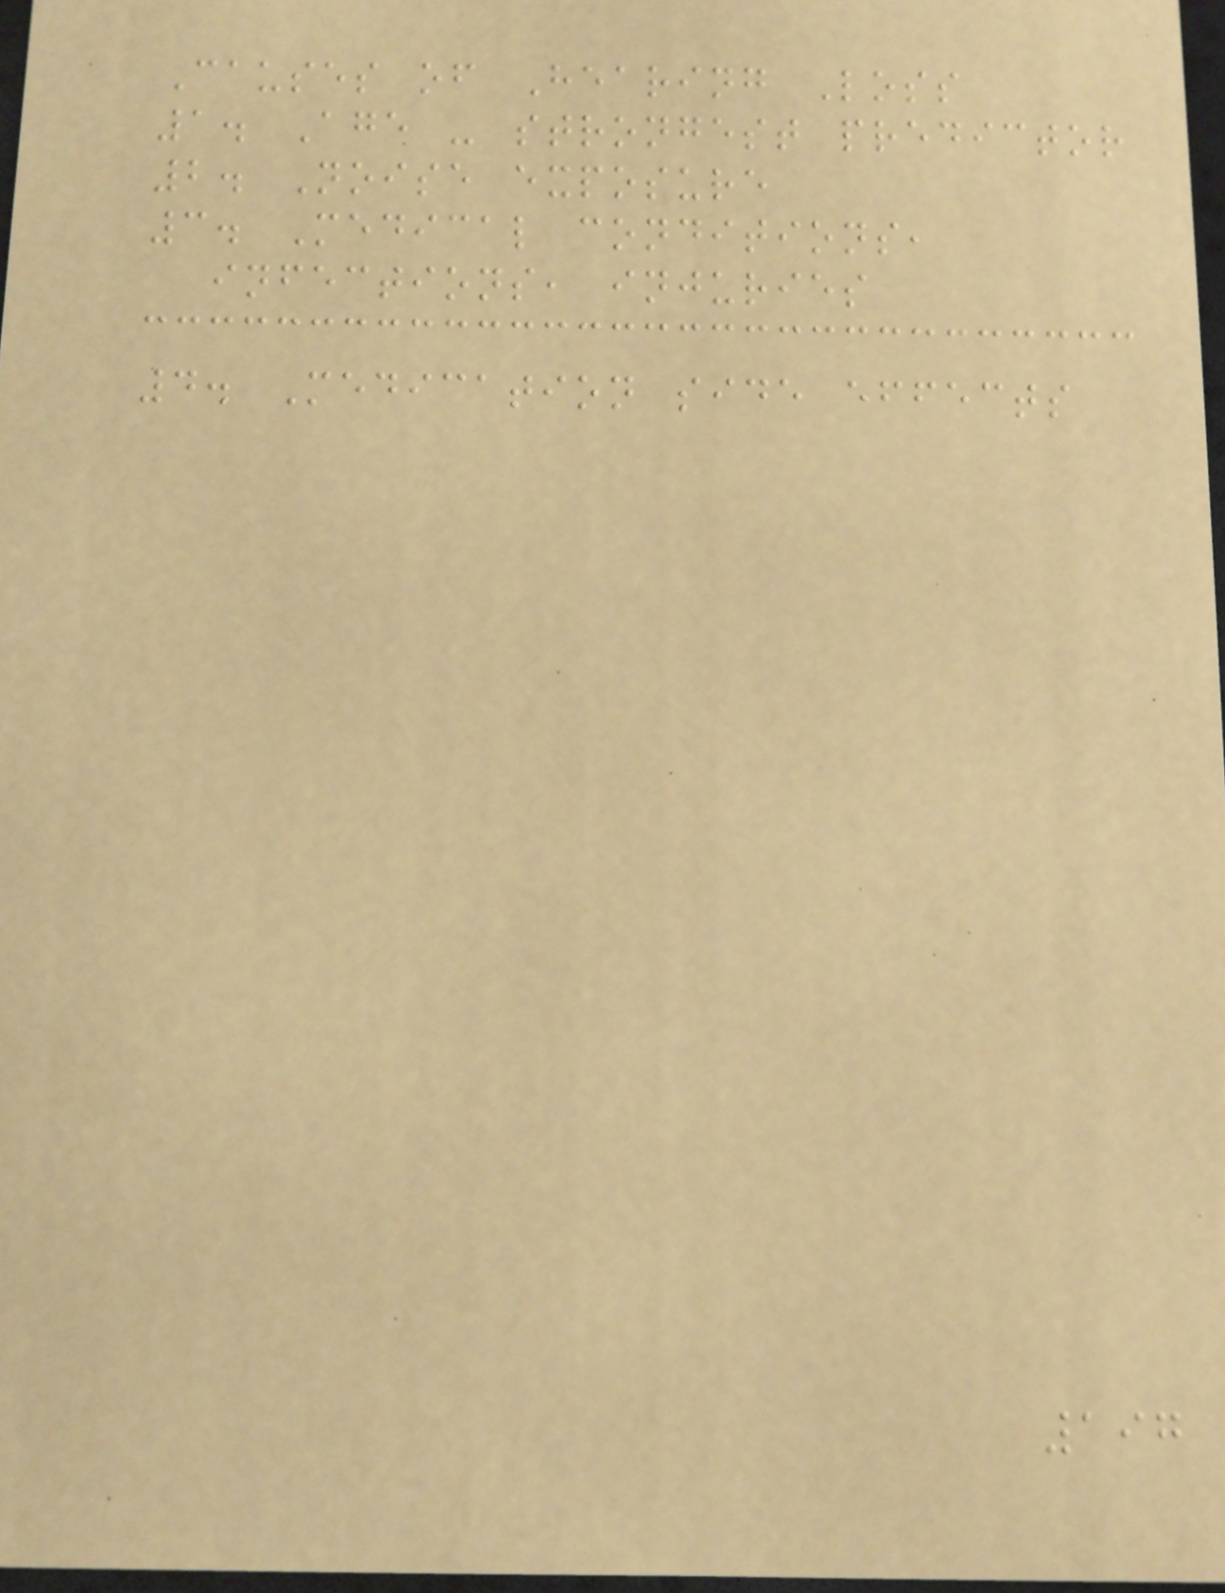Causes of Hearing Loss
1. Age - strongest predictor
2. Noise exposure
3. Medical conditions,
infections, injuries
4. Medication side effects
197
